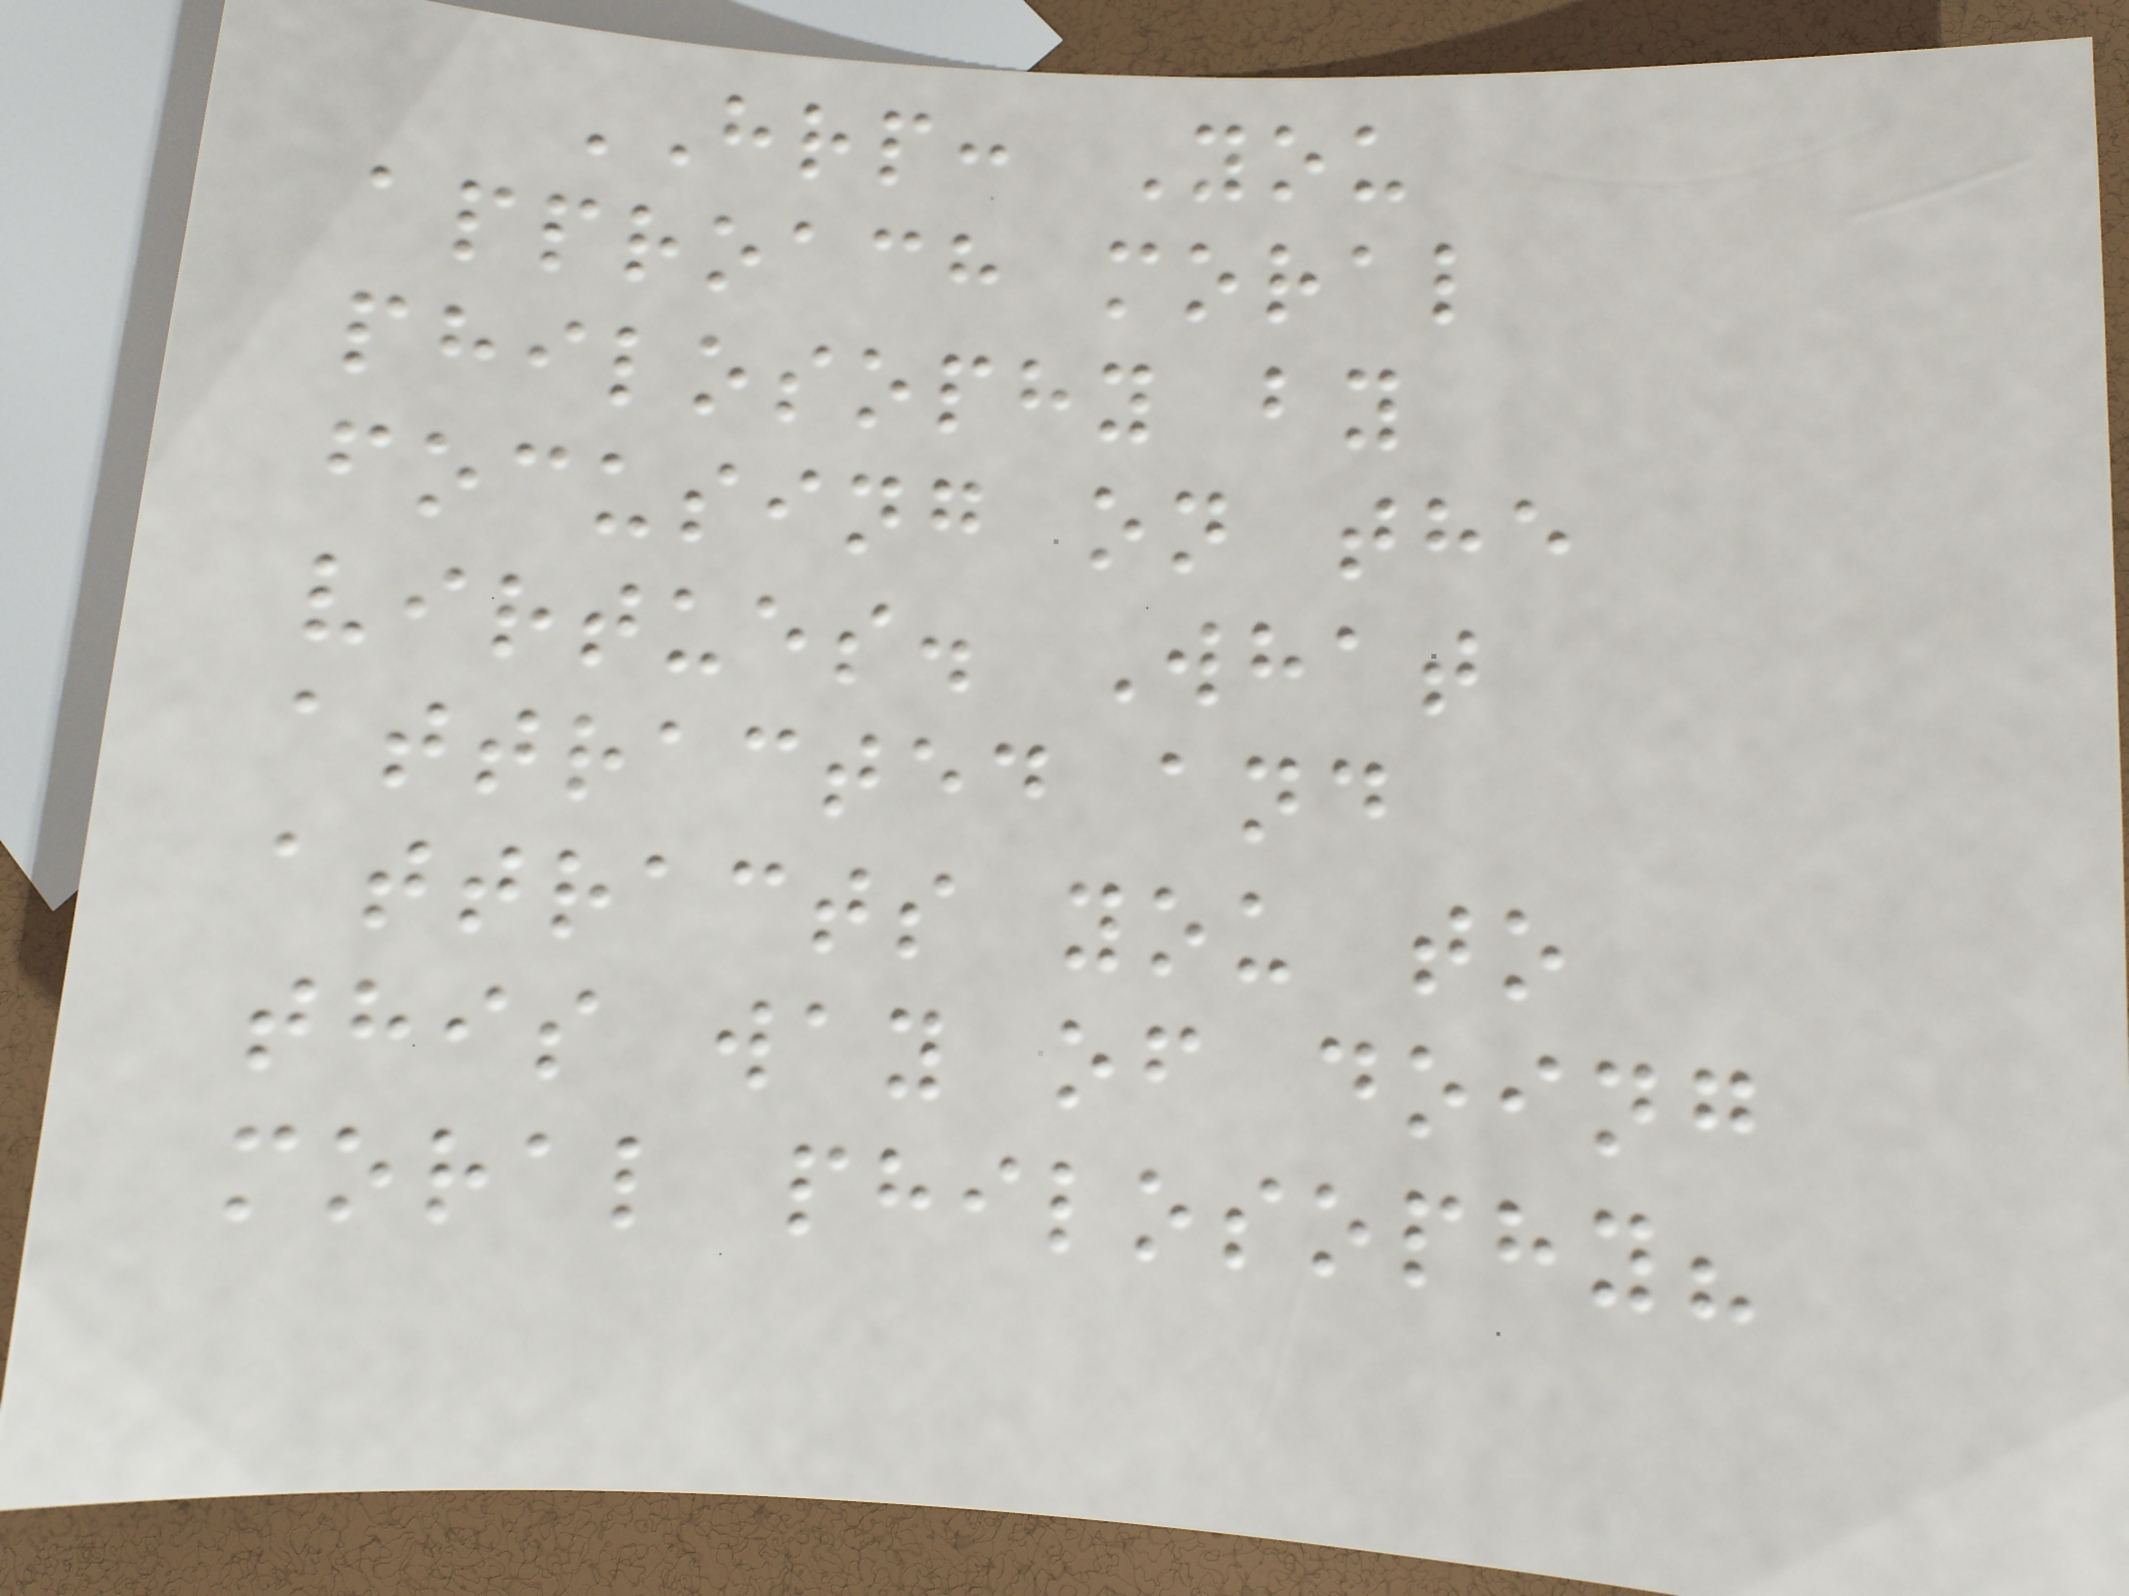HRP: You
approach moral
philosophy by
focusing on the
virtues. What
attracted and
attracts you to
this way of doing
moral philosophy?
